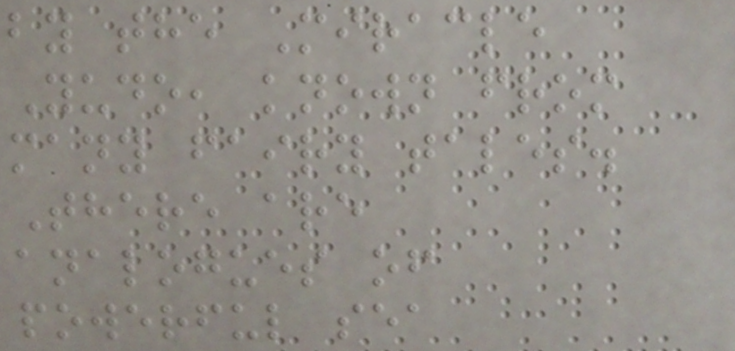by the Miracle
Yudo, known from
many fairy tales.
There are
analogues of
powerful sea
